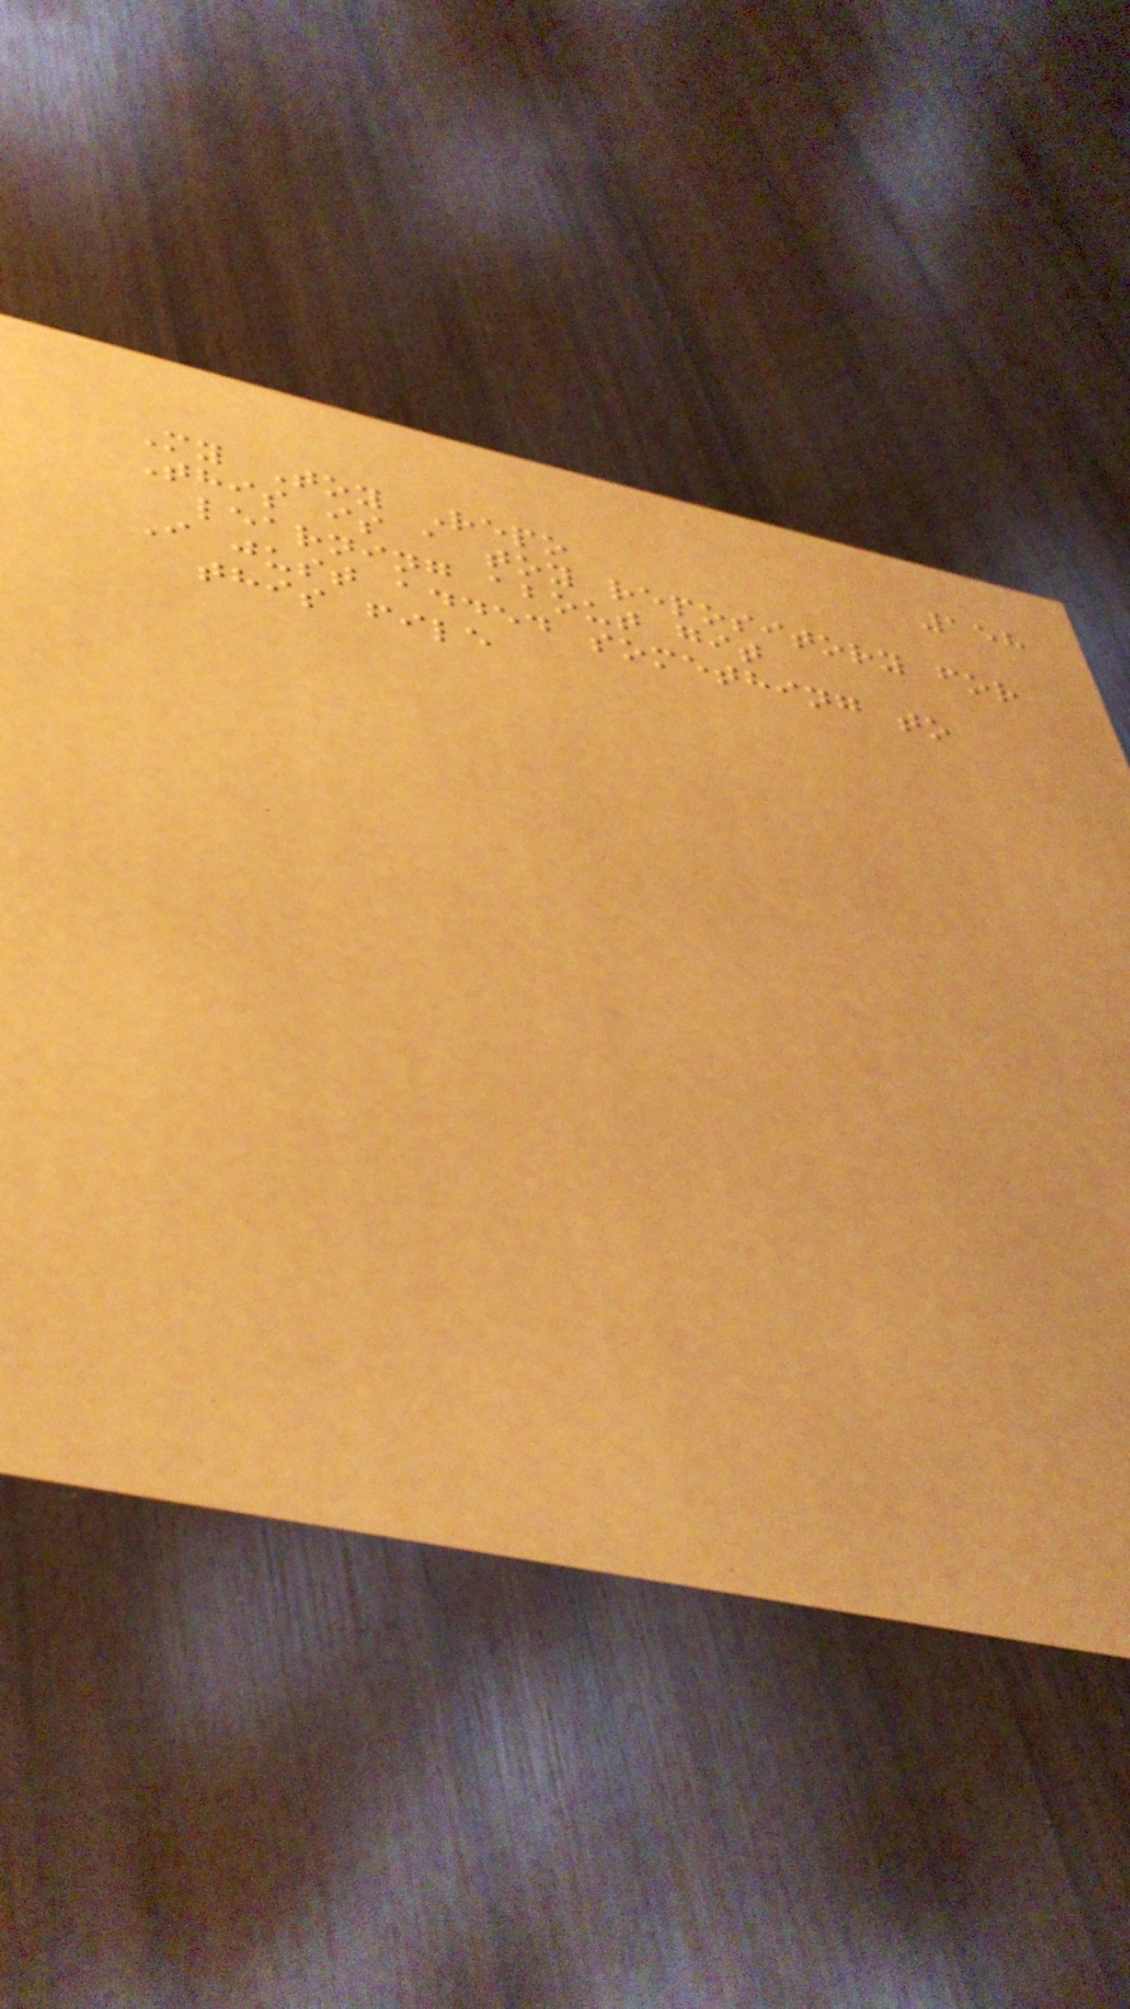158
My Toy Repo
This is a toy repository for
learning about git
I just added something to
this file
